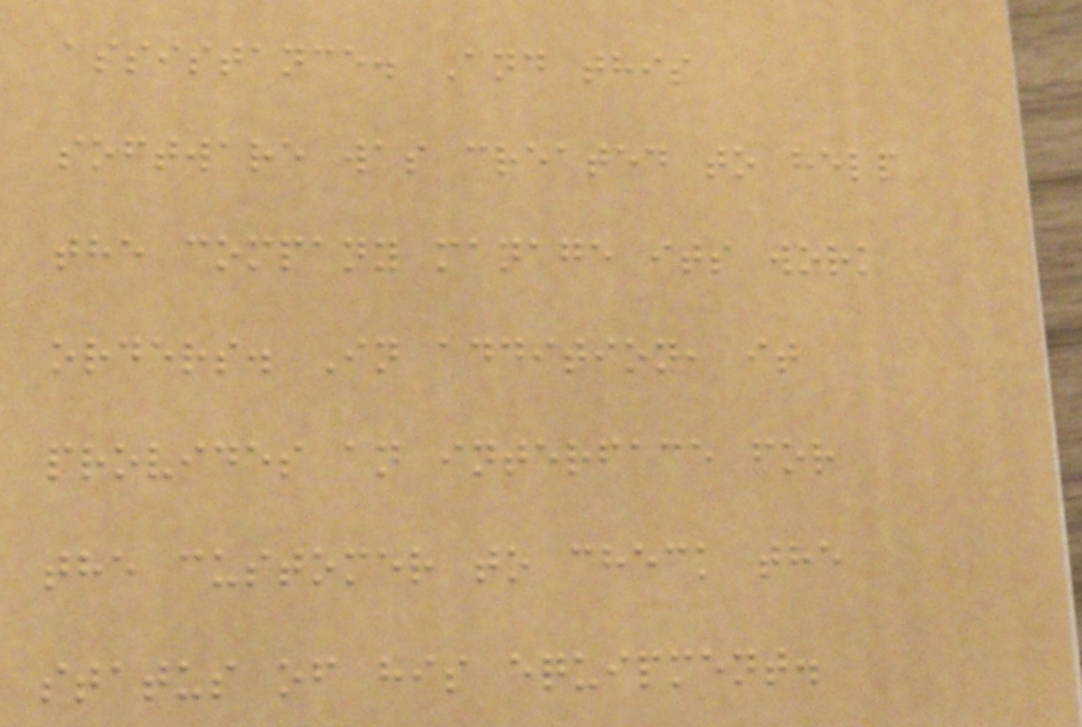assistance. And this
software was created to help
the company manage its work
orders. In addition, it
provides an interface for
the customer to check the
status of his equipment.
